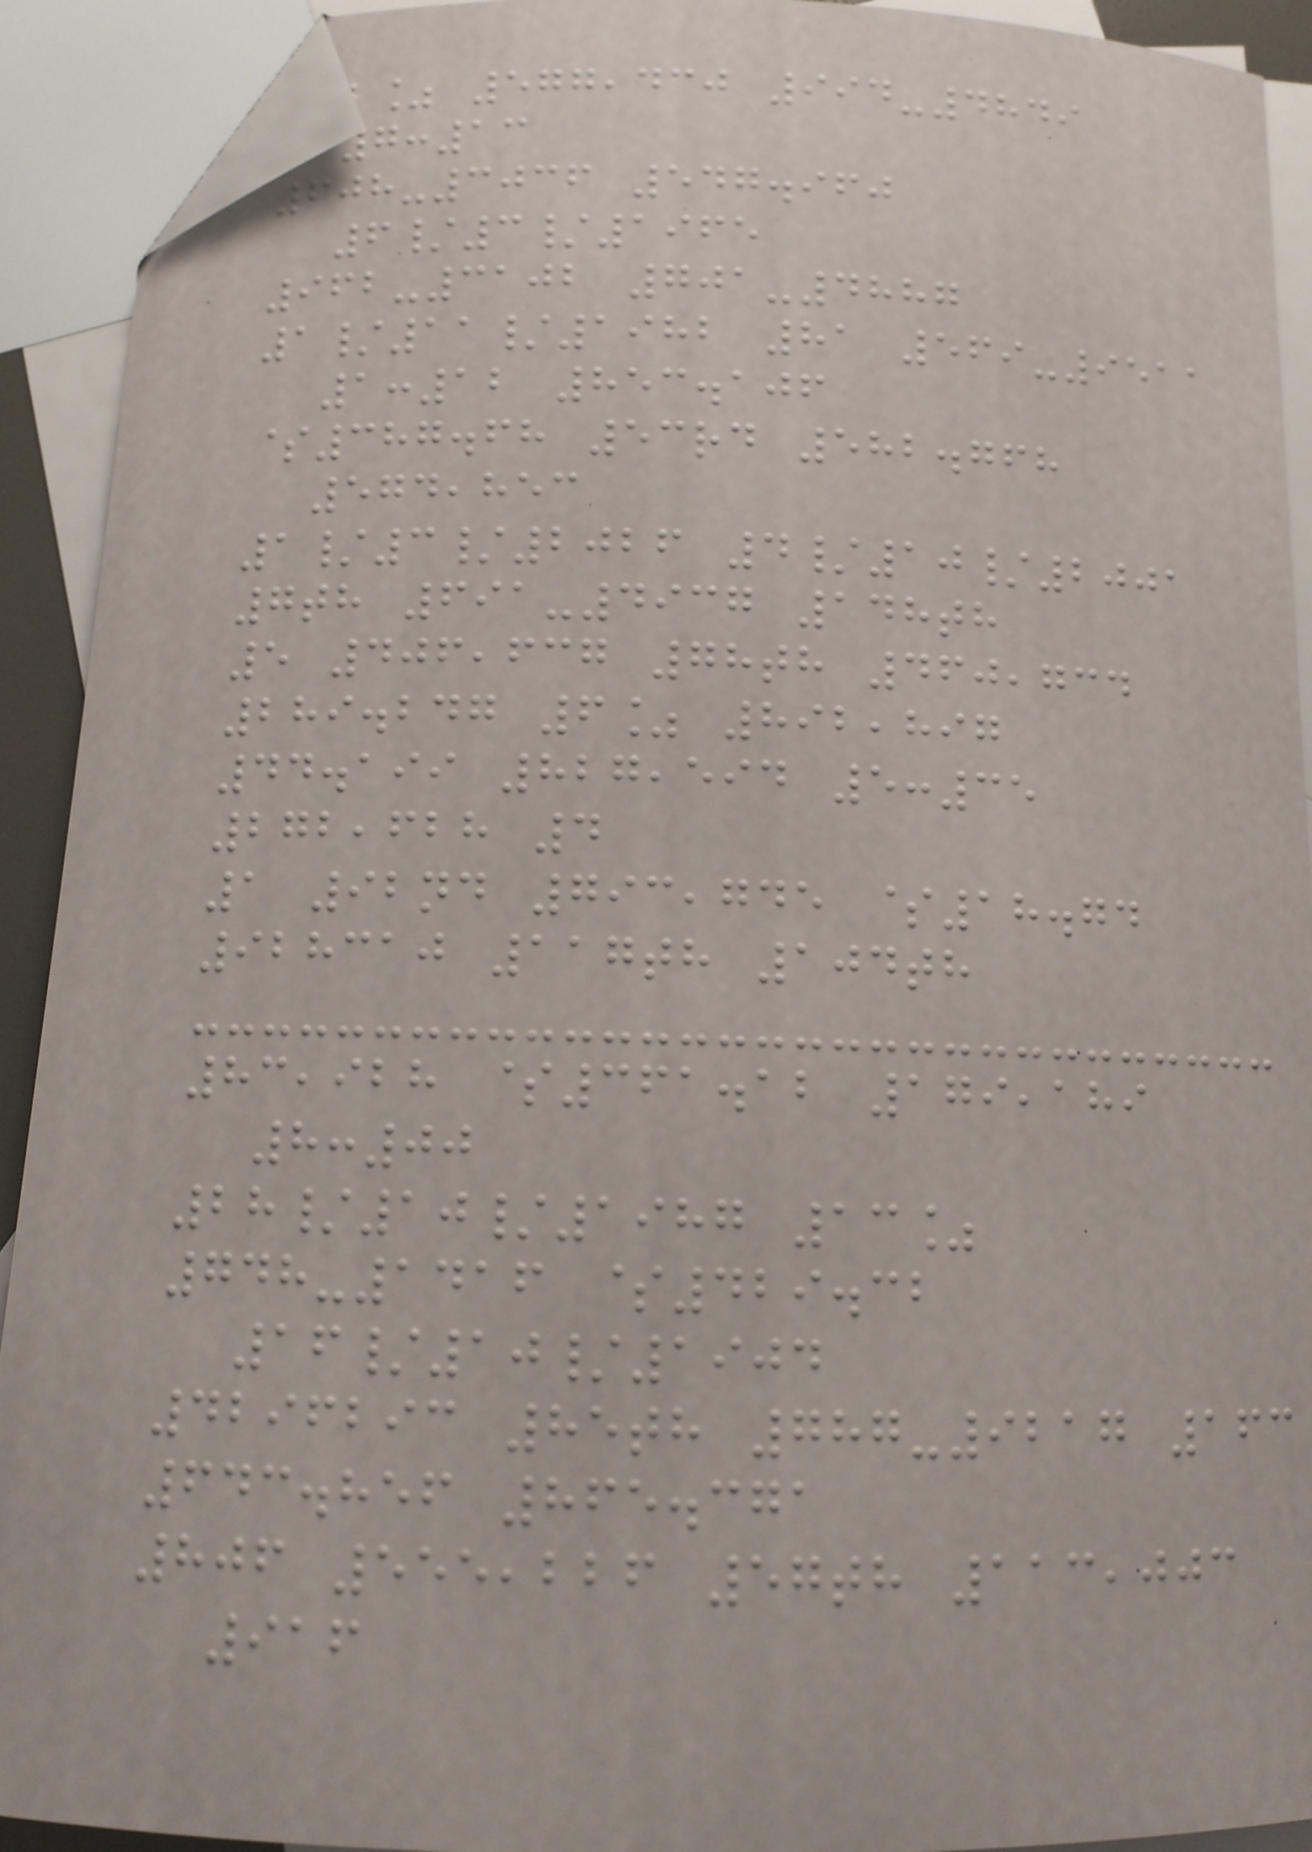32% 577,430 994-4849
7:13
608-3036 547.960
6/3/1965
962-3102 701-4887
1/11/1982 81 569-9511
1:12 853.106
$387.68 53rd 582.768
574,853
1/3/2026 4/10/2001
7th 691-4937 148th
5 406,637 78th 460,734
289.247 6% 892,897
44.199 827,594 5:35
272,628 4
1 92nd 793,745 $18.74
928310 117th 104th
83,928 $361.12 179,189
8:00
28/10/1987 13%
748-1416 $429.32
16/10/1904
4296293 85th 787-9217 163
643.856 865.371
806 555,226 57th 113,003
916
